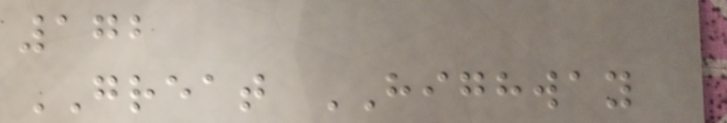172
GREAT HIGHWAY
